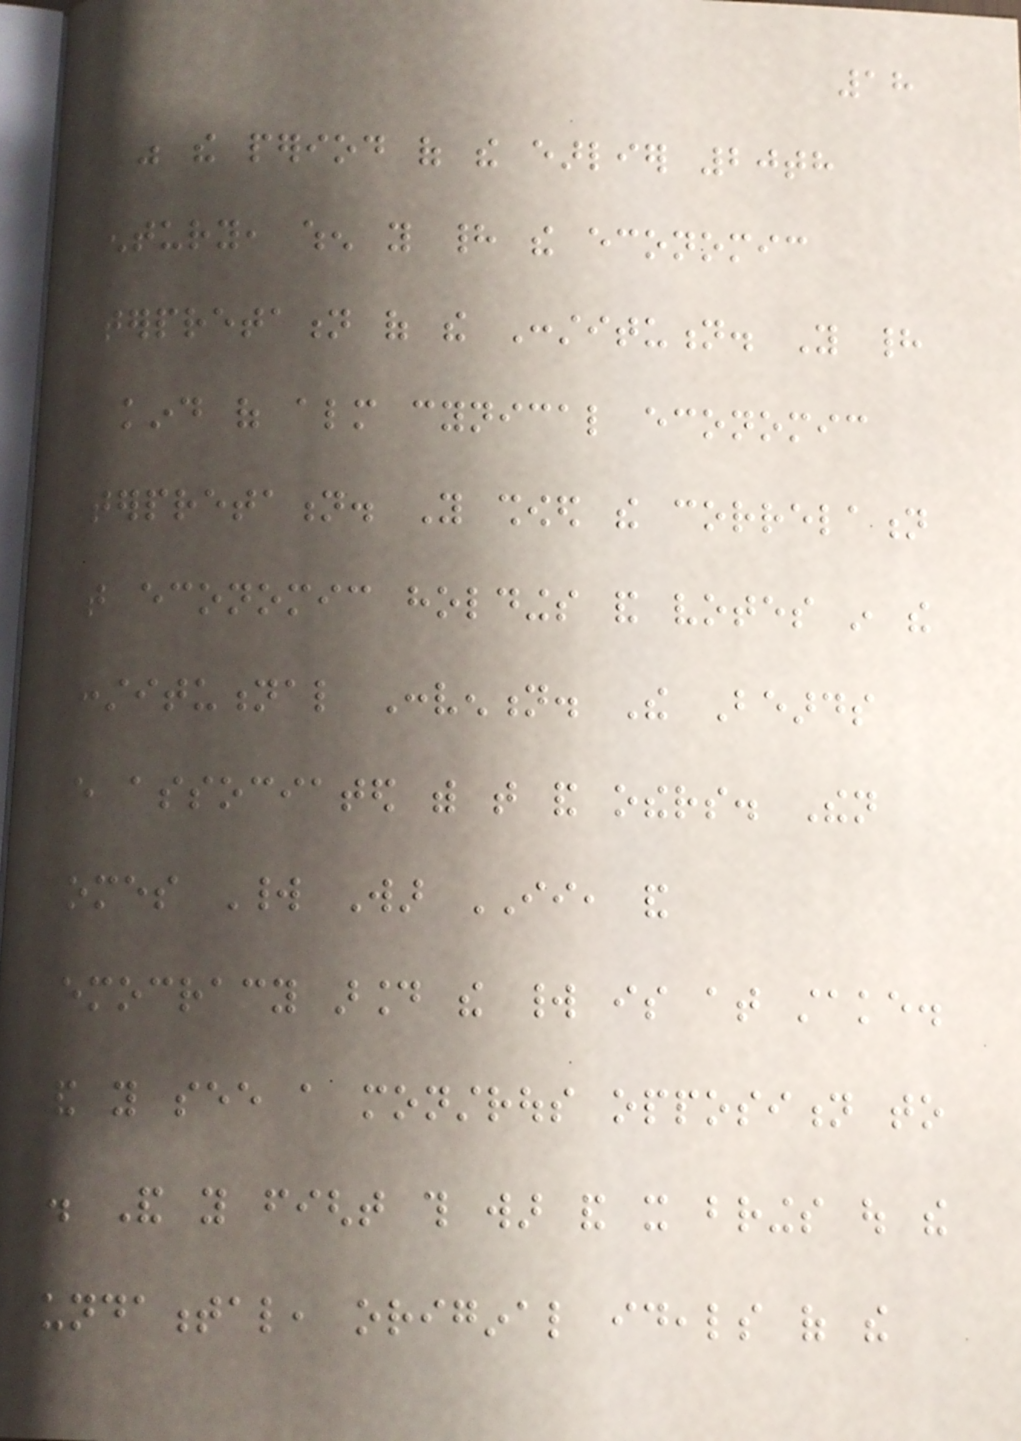18
was the period of the earlier 20th
century, when you had the economic
interpretation of the Constitution. You had
a kind of almost cynical economic
interpretation. You showed the correlation
between economic holdings and votes in the
Constitutional Convention. The Beards
are associated with that and others. Then
comes World War II, and
democracy around the world is at stake.
And you see a monstrous opposition to
that. And you fight this war and it brings out the
fundamental, original ideals of the
